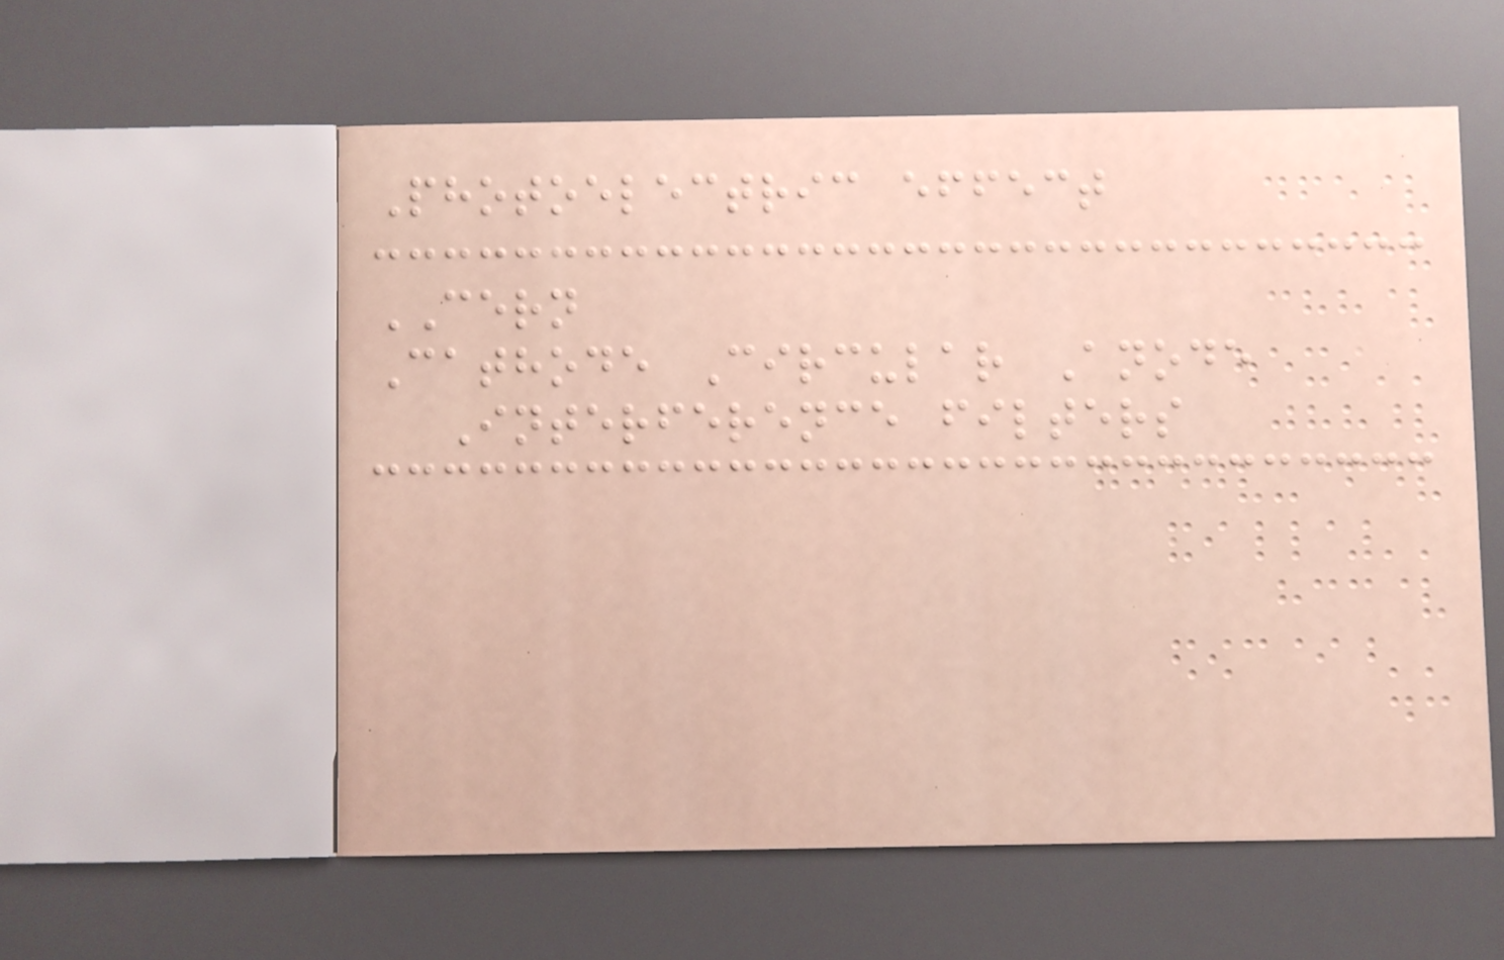Photoelectric effect
CERN
Cathode Circular Anode
Interference filters
